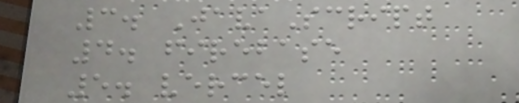3. JavaScript
4. firebase
5. vercel
